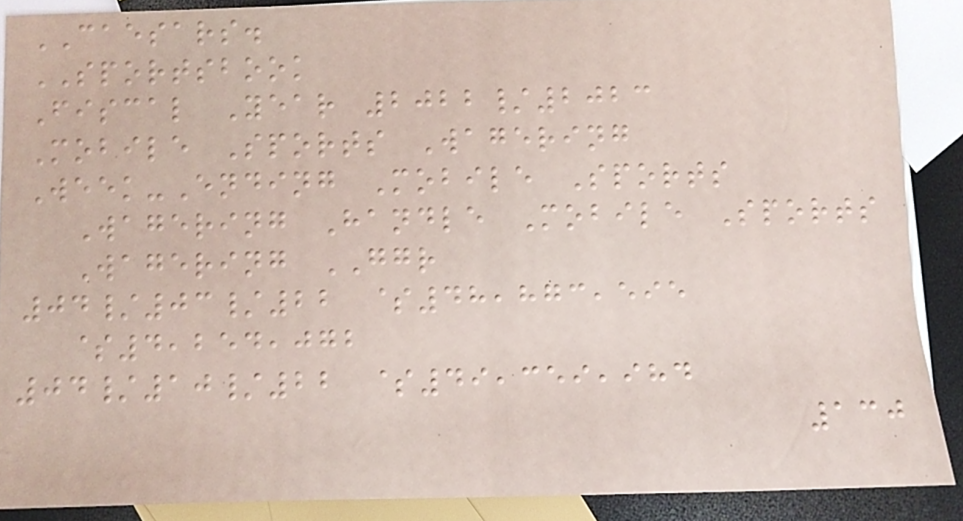CAESARS.
SPORTSBOOK
Fiscal Year 2022/2023
Mobile Sports Wagering
Week-Ending Mobile Sports
Wagering Handle Mobile Sports
Wagering GGR
04/03/22 $48,873,595
$4,254,072
04/10/22 $49,359,984
130
